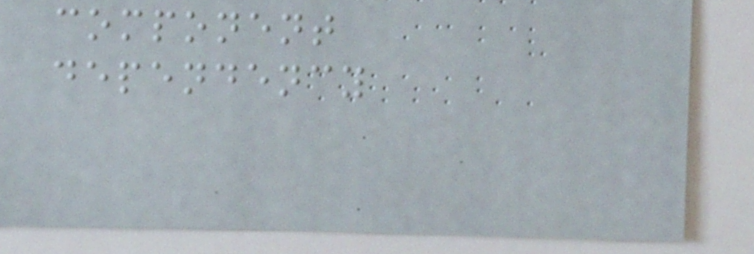component
dependency
